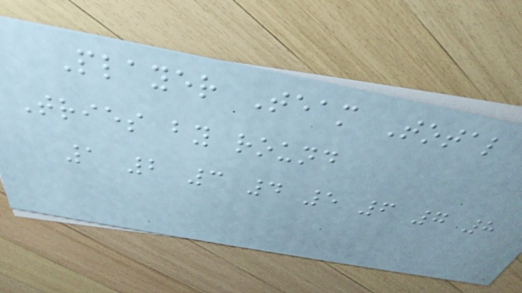Player Team Total
Tries by round
1 2 3 4 5 6 7 8
